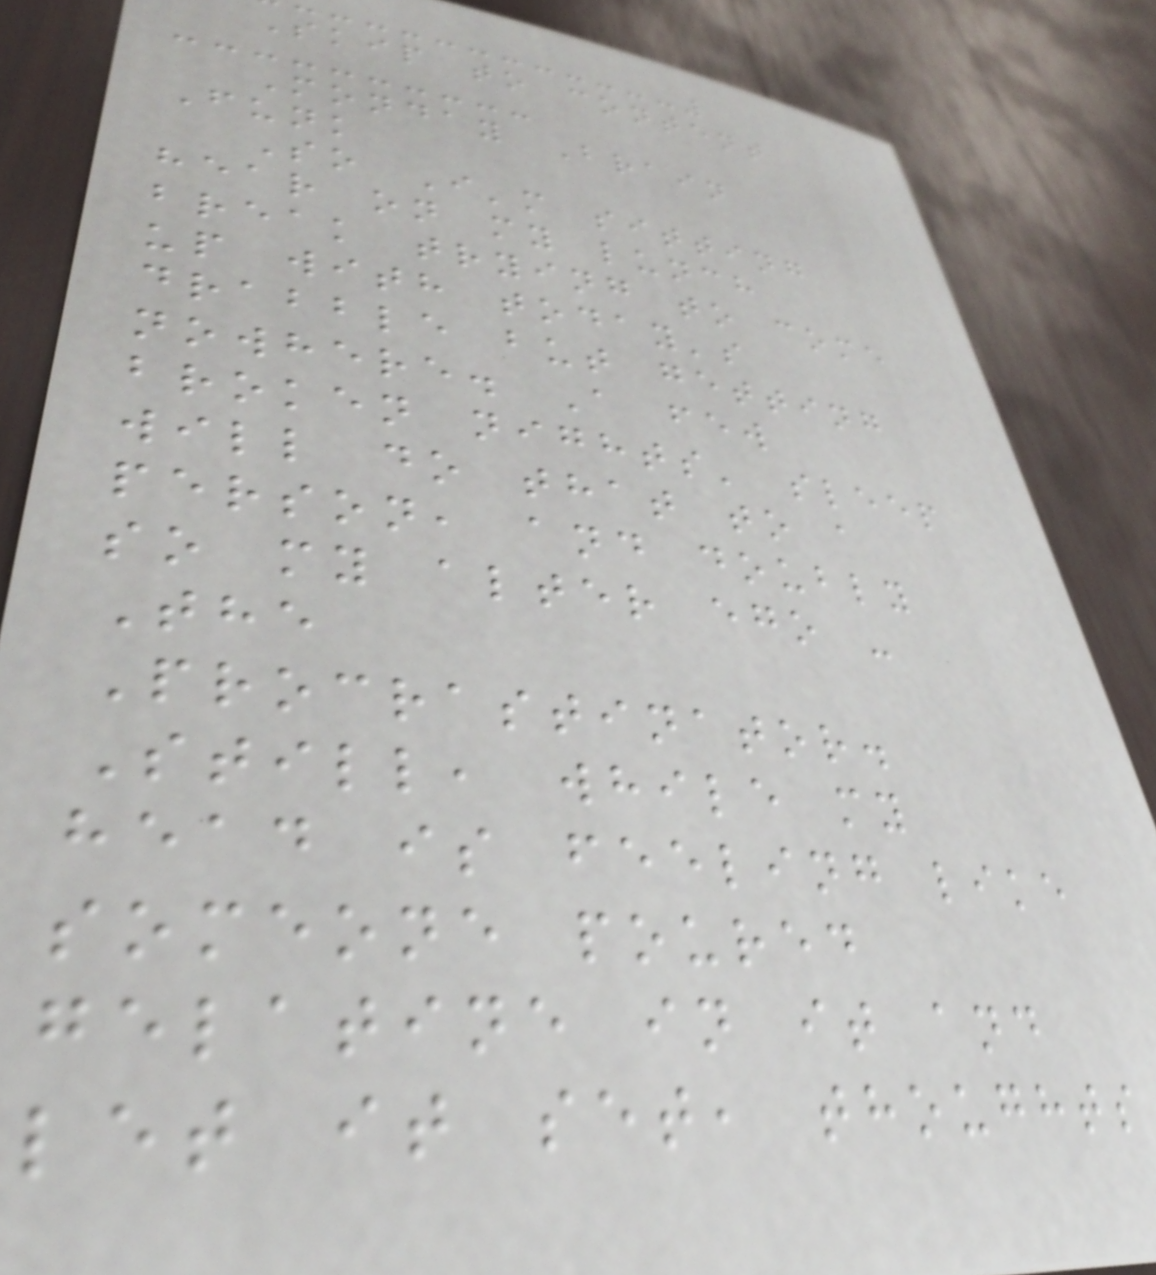Skip to content
Monday Brain
Funk
So I'm sitting
hear on my lunch
break trying to come
up with today's
drabble but getting
nowhere. A few
broken nights' sleep
will do that to a
person, and doubly
so my alter ego -
The
Procrastinator.
Still, while my
head is feeling like
someone poured
gelatine in it and
let it set, thoughts
